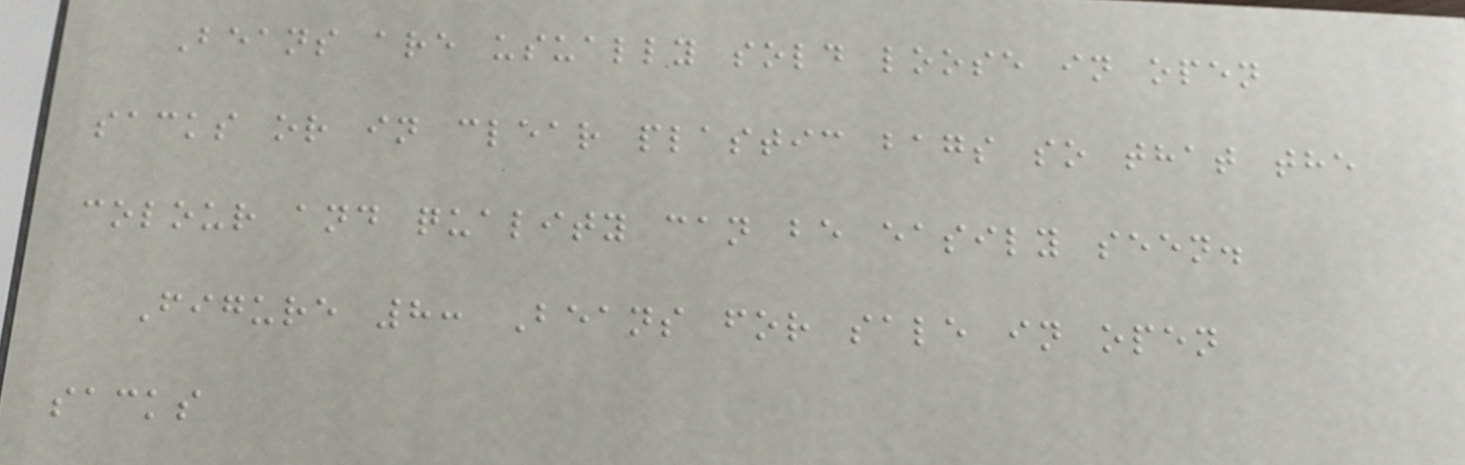Beans are usually sold loose in open
sacks or in clear plastic bags so that the
colour and quality can be easily seen.
Figure 8: Beans for sale in open
sacks
